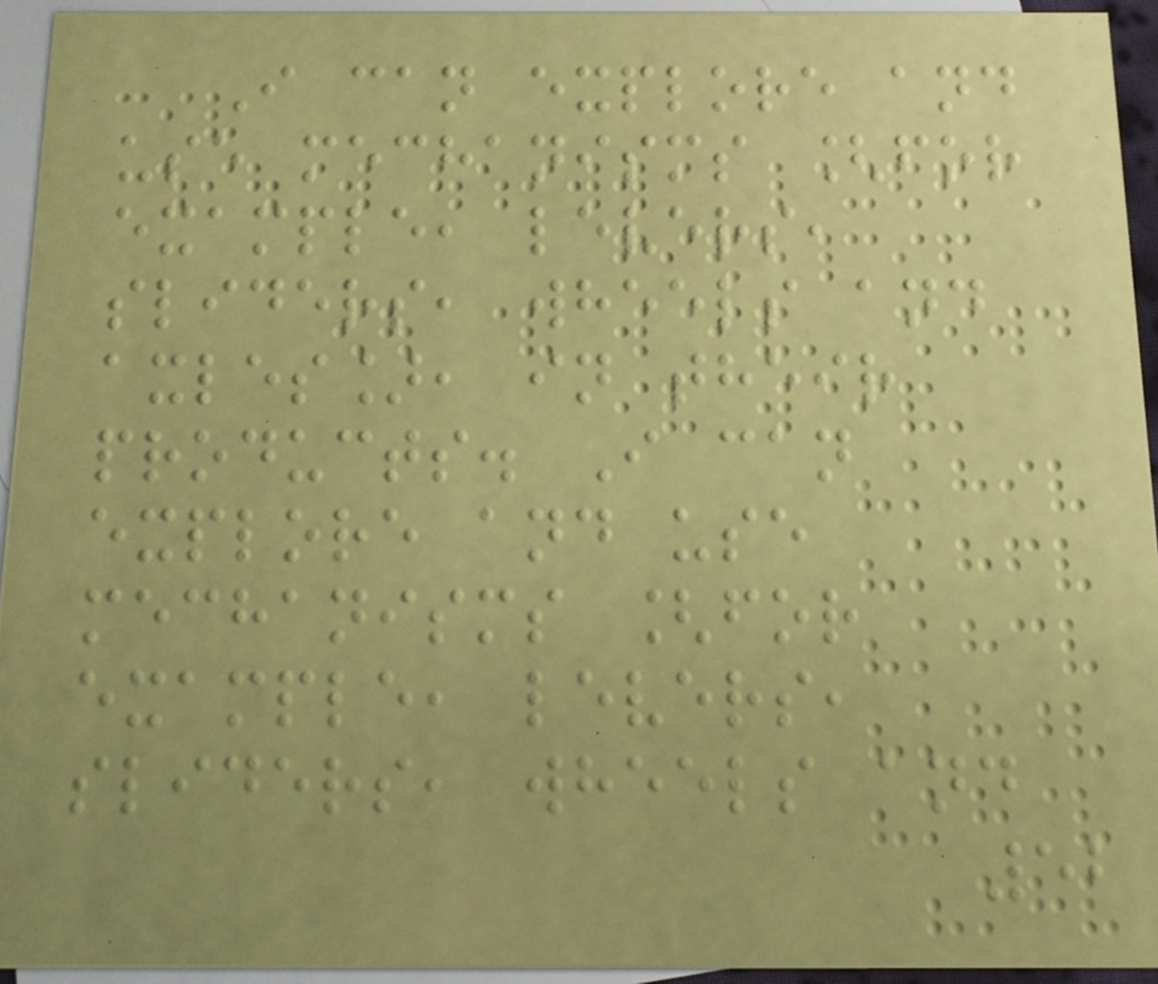I can explore and
use mechanisms [for
example, levers,
sliders, wheels and
axles], in their
products. I can
explore and use
mechanisms [for
example, levers,
sliders, wheels and
52
